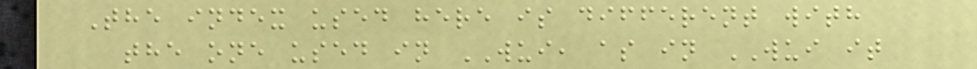The index used here is different with
the one used in WUI, as in WUI it
